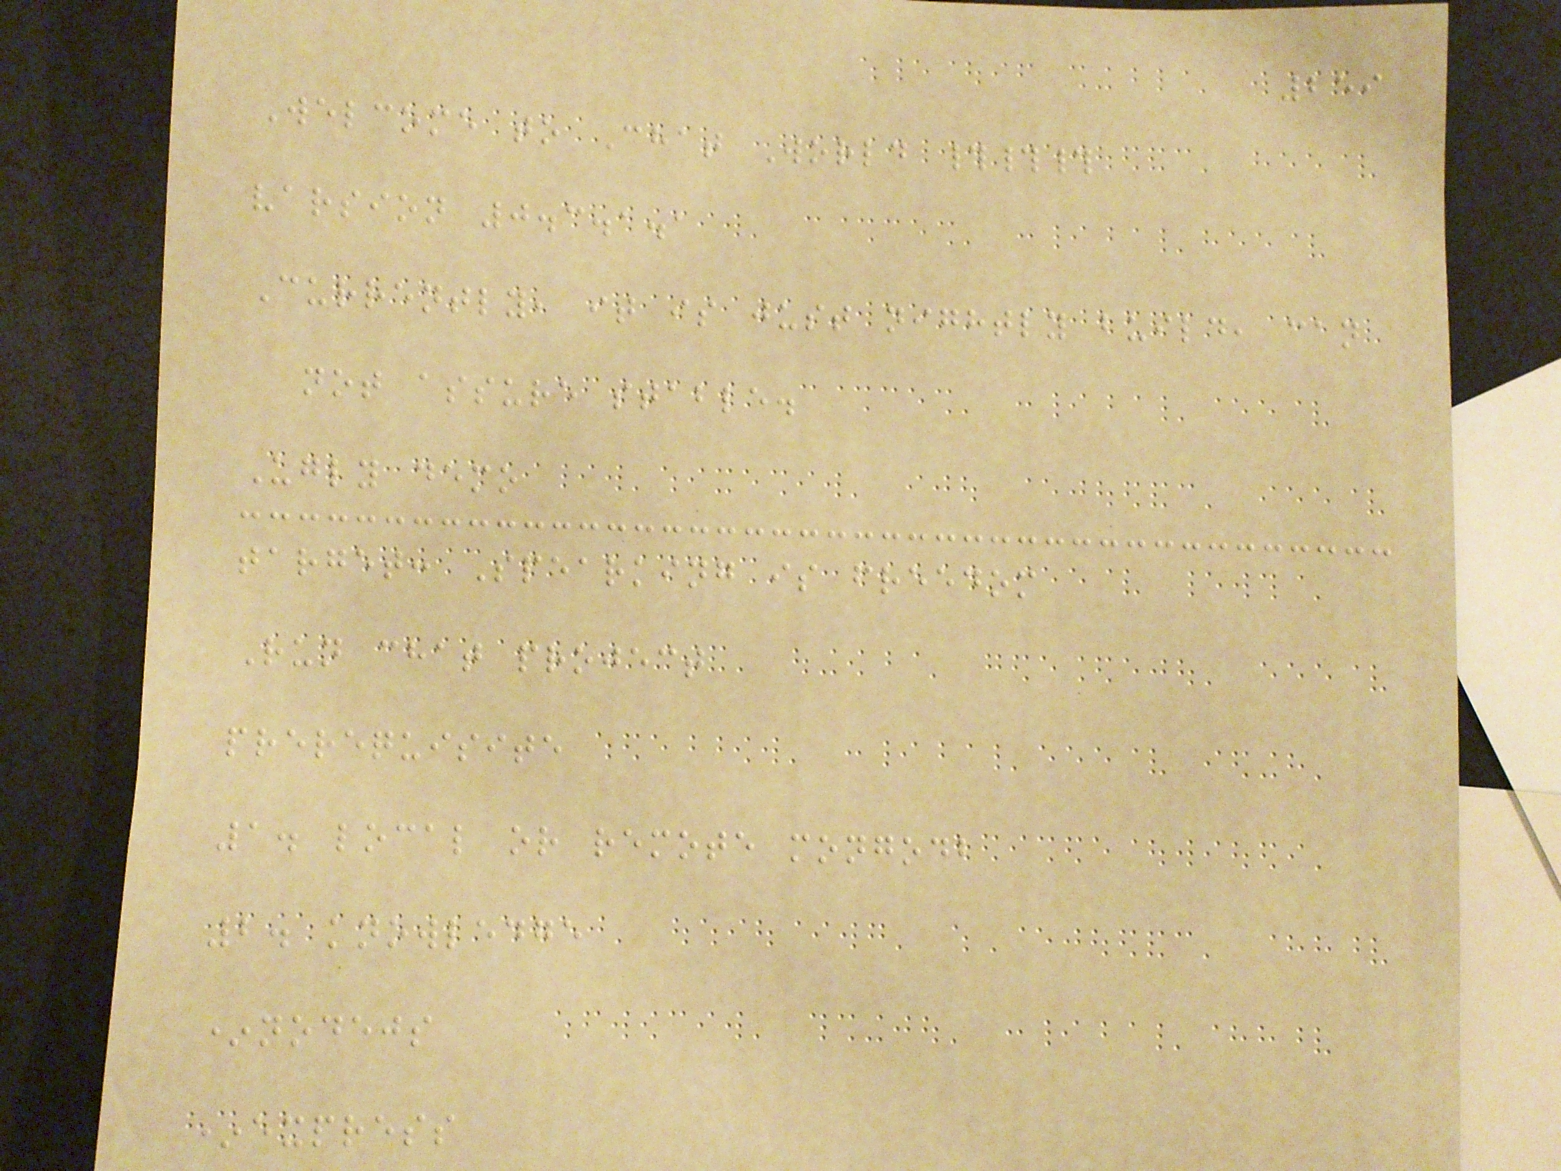259
Welcome to Chat World ###
varsion 0.3.1.1
Currently, it is just nightly build, can
not assure stable.
Ugly demo
target: Spearking is freedom
Run chat project
prerequisite
1. local or remote mongodb
2. knowledge
*nodejs
*express
